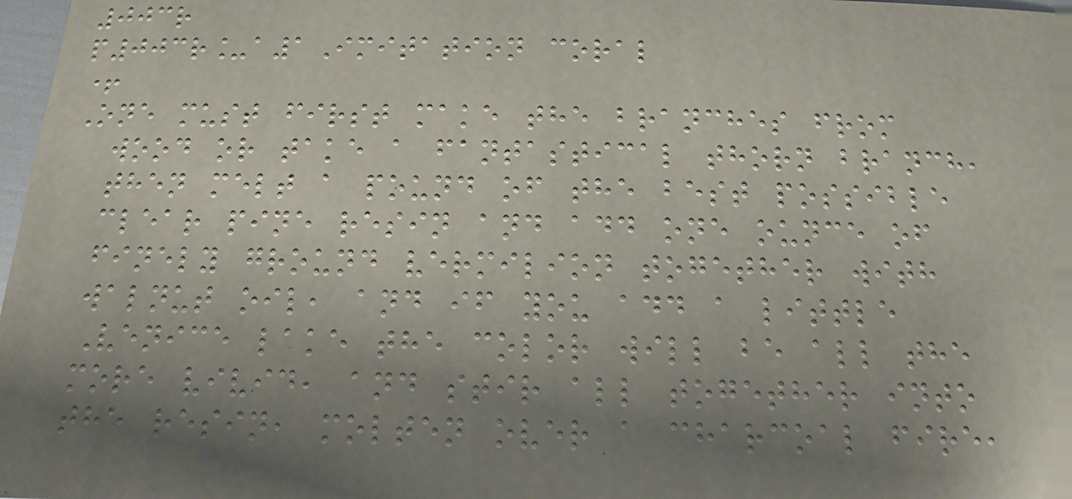003r
p003r_a1Imitation coral
+
One must first make the branches from
wood or take a fantastical thorn branch,
then melt a pound of the best possible
clear pine resin and add one ounce of
finely ground vermilion together with
walnut oil, and if you add a little
Venice lake the color will be all the
more vivid, and stir all together into
the resin, molten over a charcoal fire,
